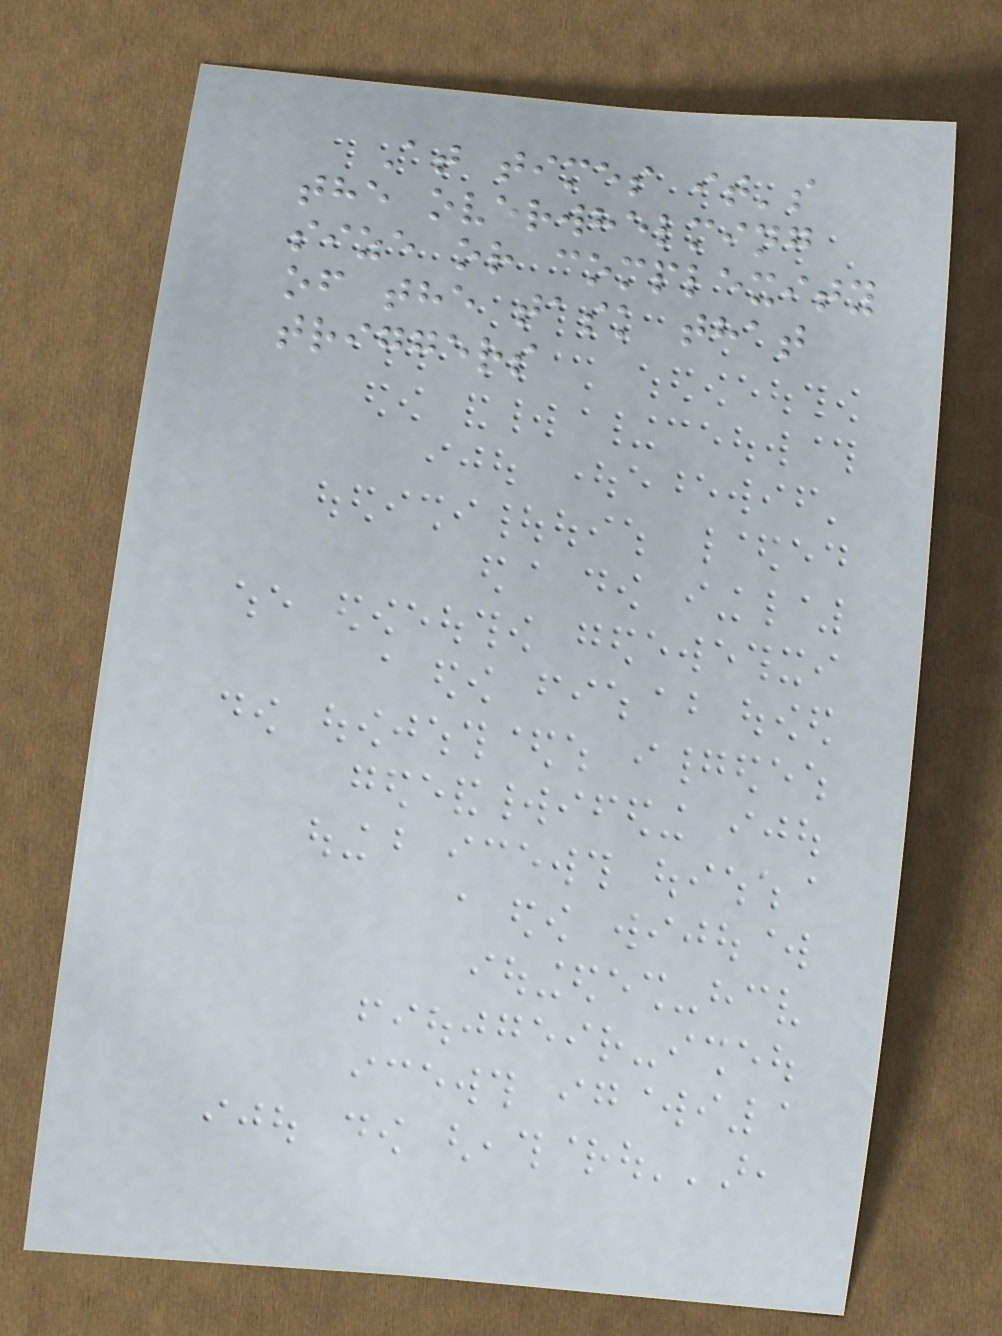At times it's
the overwhelming
size or complexity
of the task that
triggers
